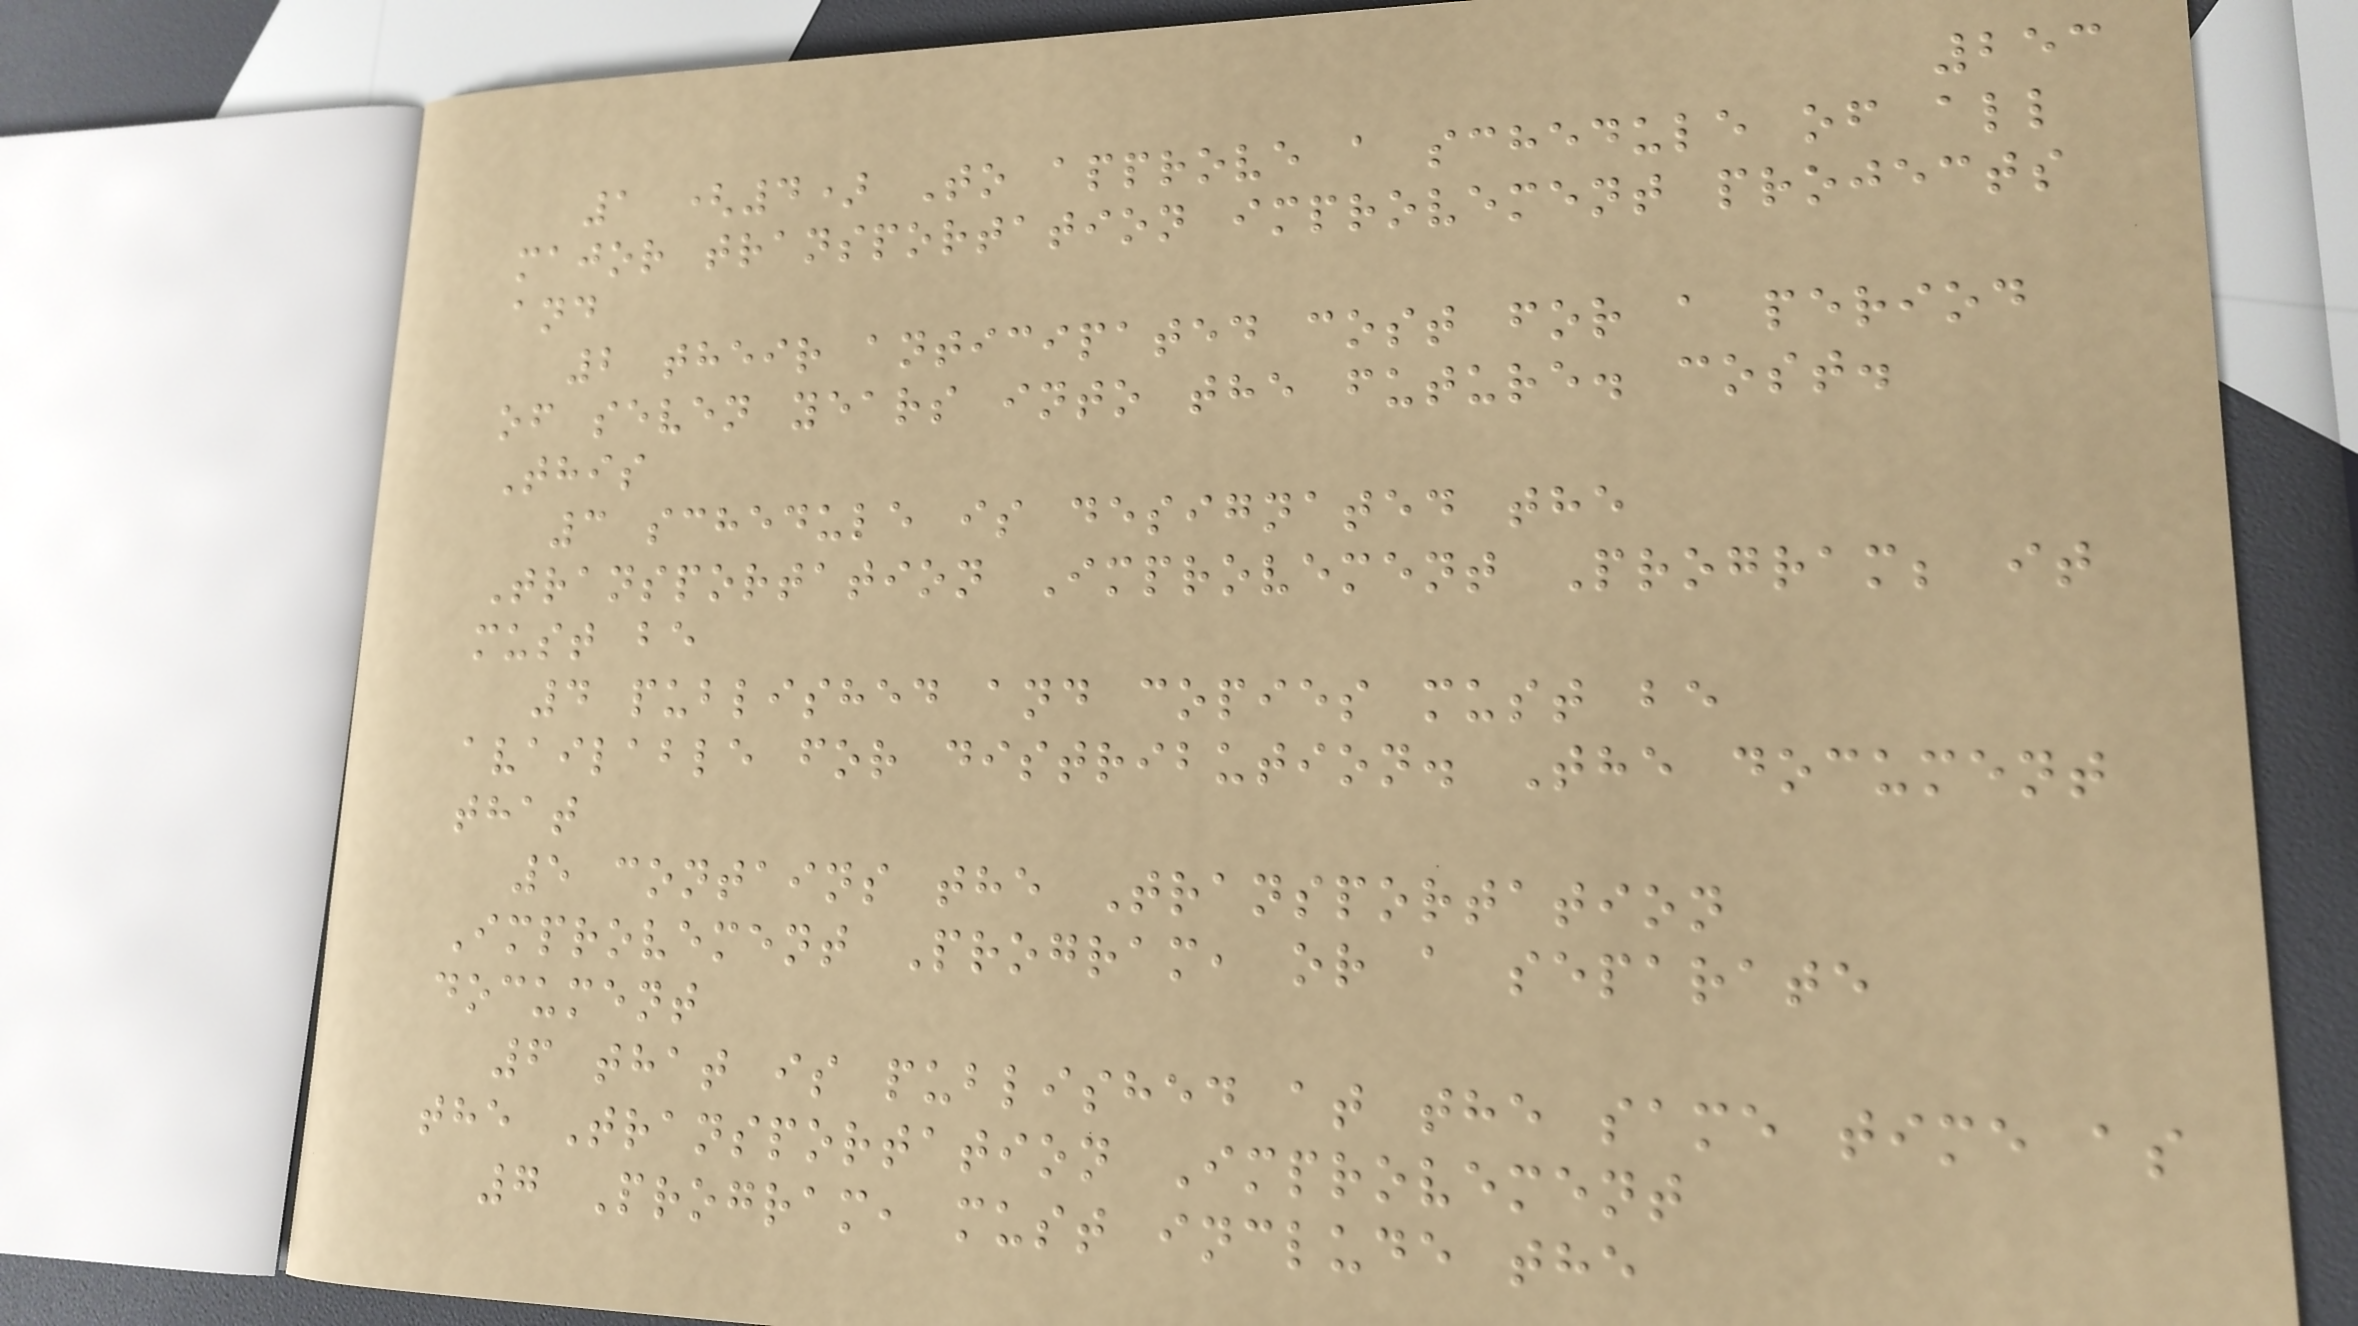253
1 (4) To approve a schedule of all
major transportation improvement projects
and
2 their anticipated cost for a period
of seven years into the future. cost.
This
3 schedule is designated the
Transportation Improvement Program; it
must be
4 published and copies must be
available for distribution. The document
that
5 contains the Transportation
Improvement Program, or a separate
document
6 that is published at the same time as
the Transportation Improvement
7 Program, must include the
